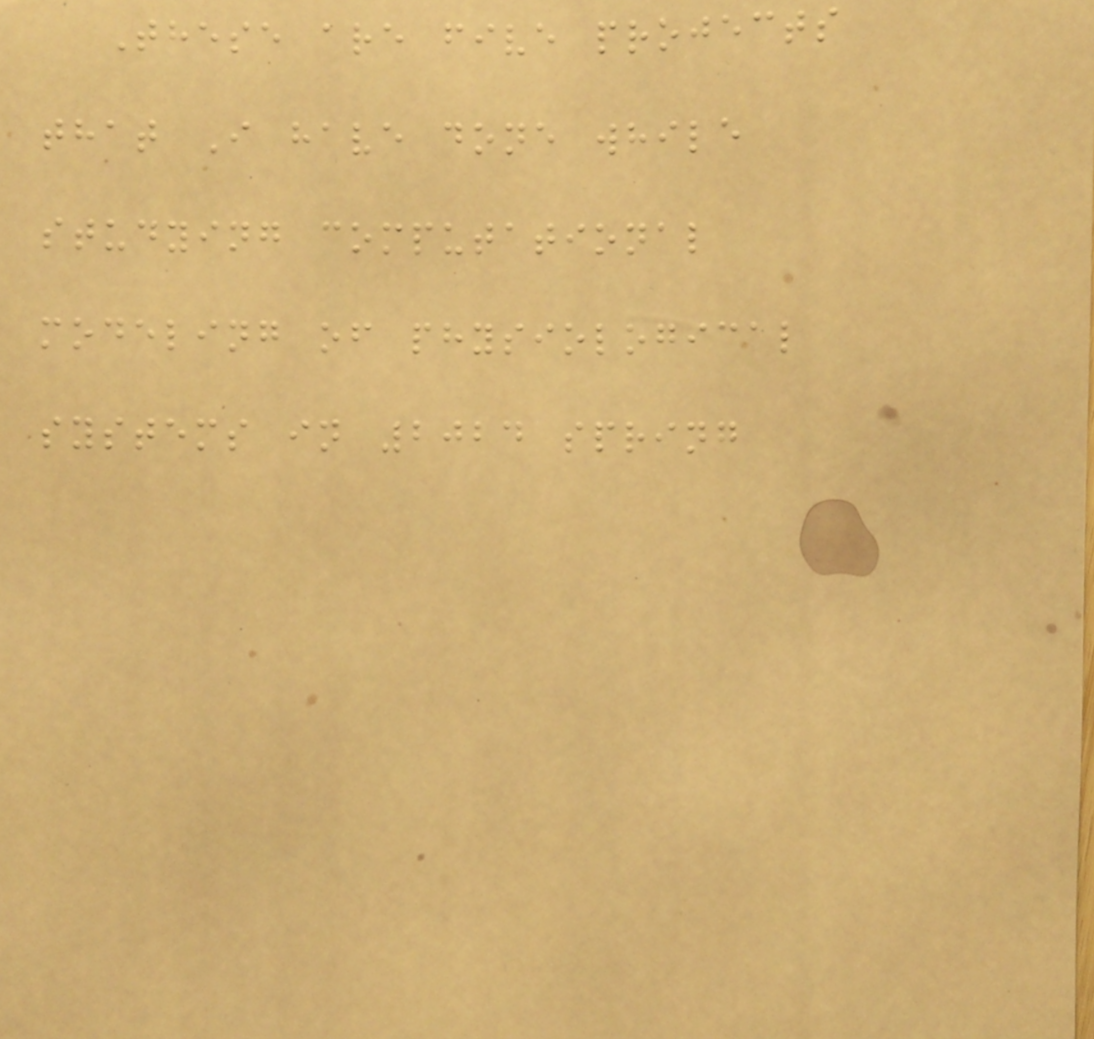These are five projects
that I have done while
studying computational
modeling of physiological
systems in 2024 spring
